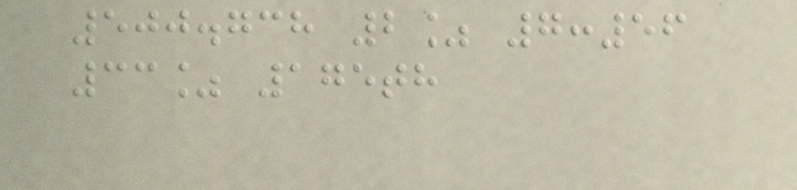500.738 2% 7:56
33% 175th
